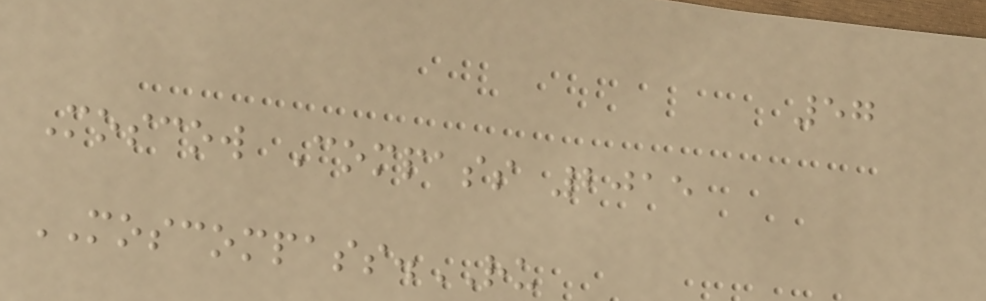57
Moscow Compass 2015
MOSCOMPASS.RU
